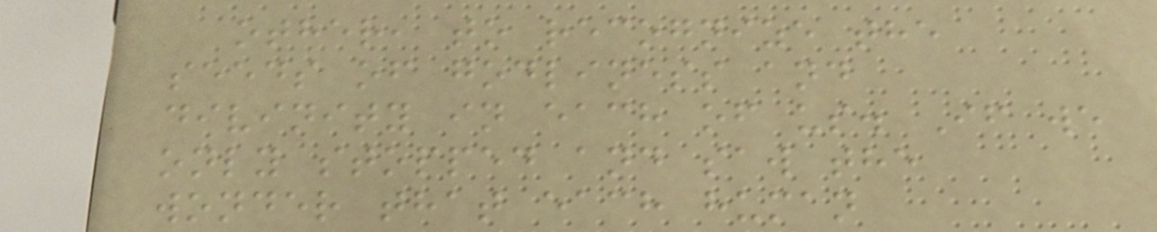other, to recognize the
seeds of godliness and
divinity in each of us. If we
only stopped and saw the
wonder that each human
